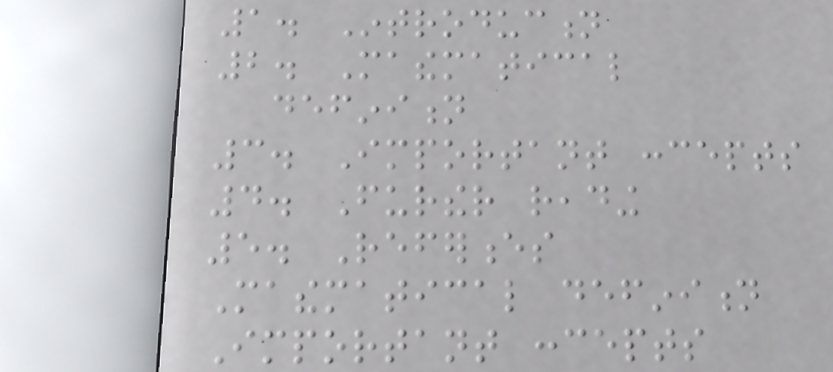1. Introduction
2. Mathematical
definition
3. Important concepts
4. Further reading
5. References
Mathematical definition
Important concepts
